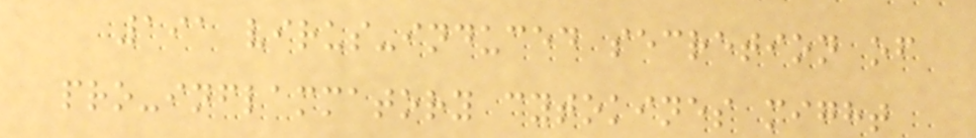191 virus-induced secretion of
pro-inflammatory cytokines might
